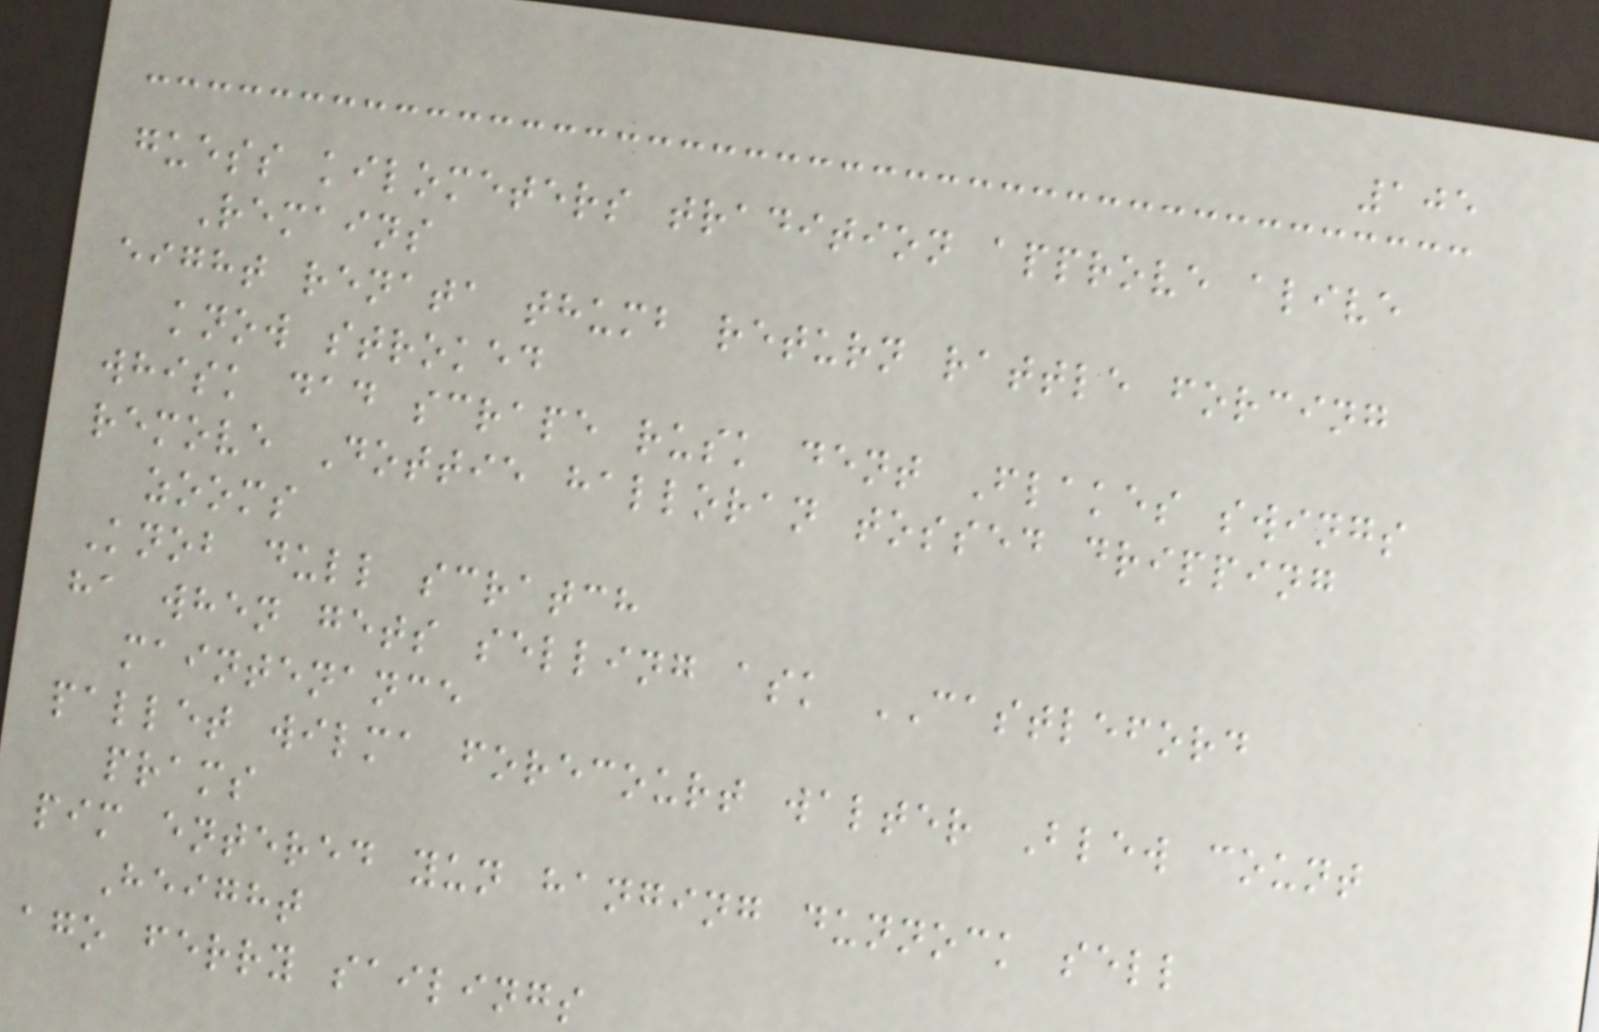105
guess kilometers tradition approve alive
Remains
eight renata thumb return rattle forcing
know stroked
whisk dad scrape rusk dent Flakes swings
remove Dottie halloran tossed dripping
zooms
Knob dull scratch
ha when gets selling ask CASTLEFORD
maintenance
pallet wilma forecourt walter Blew count
prams
pim entered yun hanging dunnock sell
Height
ago ferry sailings
